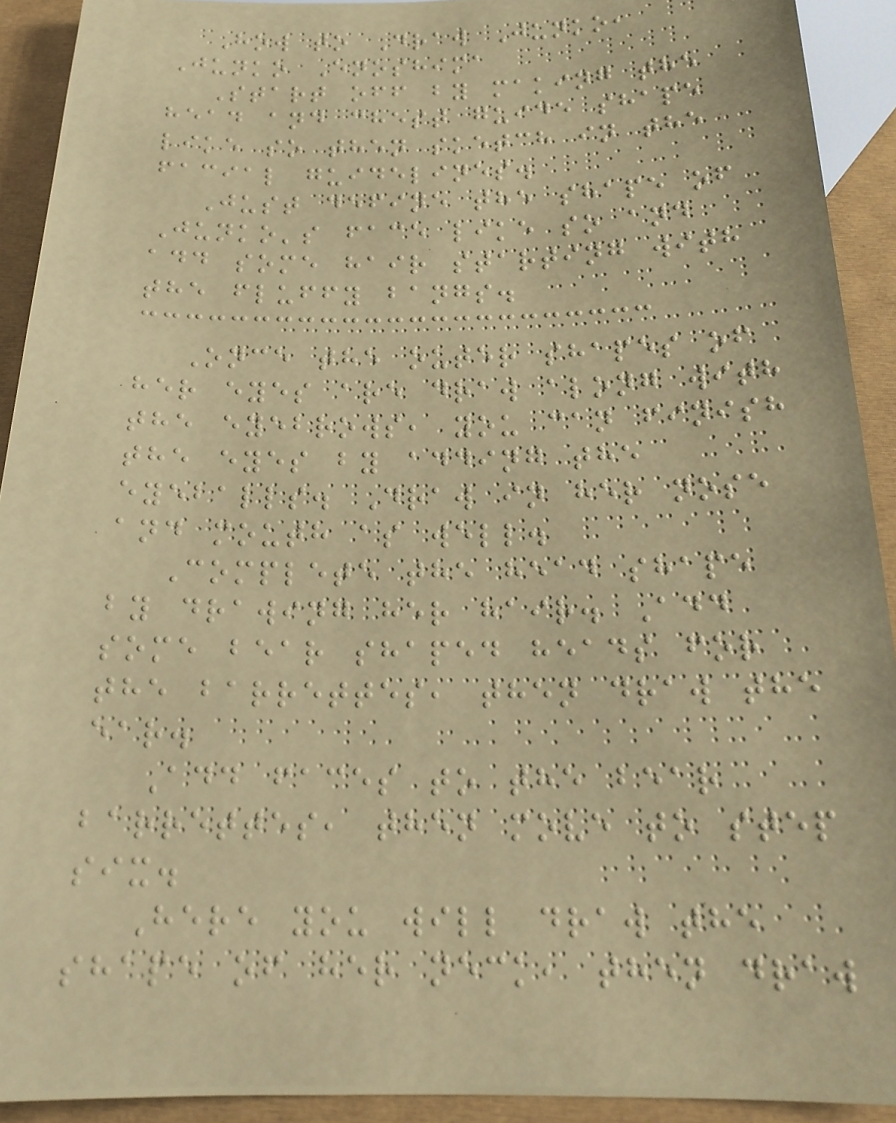How to Draw Junko,
Junko Enoshima
Start off by making the
head and chest guide shape
like so then sketch in the
facial guidelines.
Just define the shape of
Junko's face like so and
add some hair starting with
the fluffy bangs.
Once the outer shapes of
her eyes are draw along with
the eyebrows, you can finish
the eyes by adding the
eyeballs. Draw in her nose
and mouth as well.
Complete the head shape
by drawing her hair. Add
some bear shaped heads for
the barrettes, then draw the
ear.
Add faces to the bear
barrettes, then move to step
six.
Here you will draw the
shape of her neck, then draw
